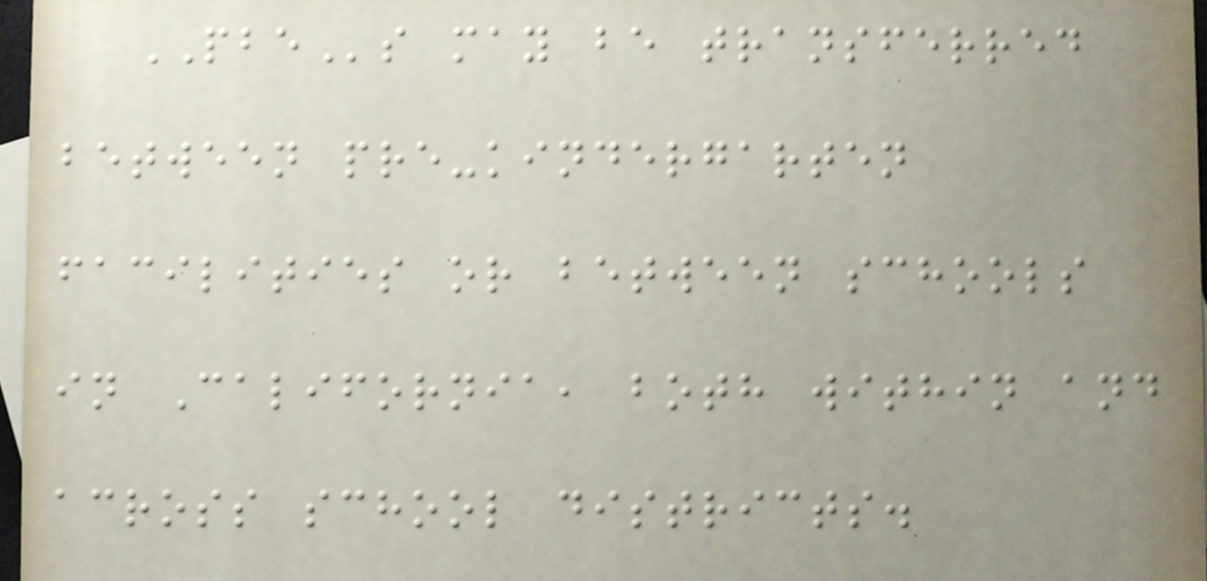PBEs may be transferred
between pre-kindergarten
facilities or between schools
in California, both within and
across school districts.
